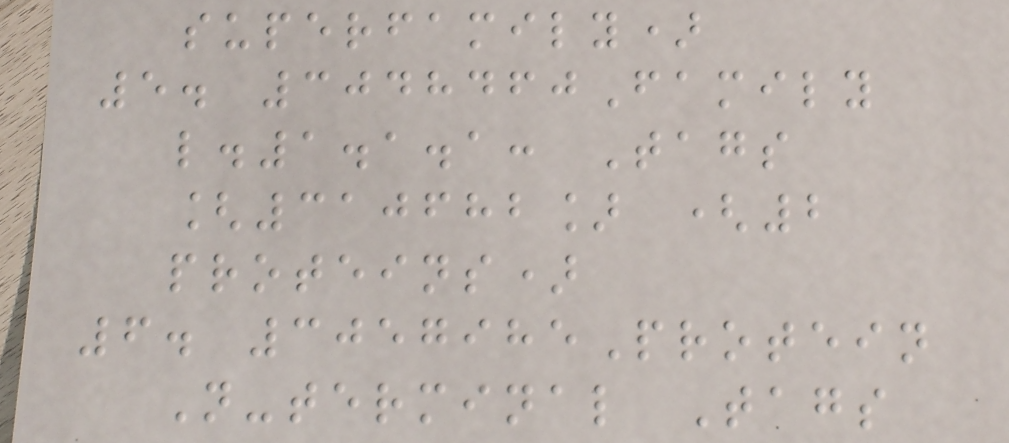superfamily)
5. 3048460Family
l.1.1.1: Tags
[310682] (2
proteins)
6. 3057985Protein
N-terminal Tags
